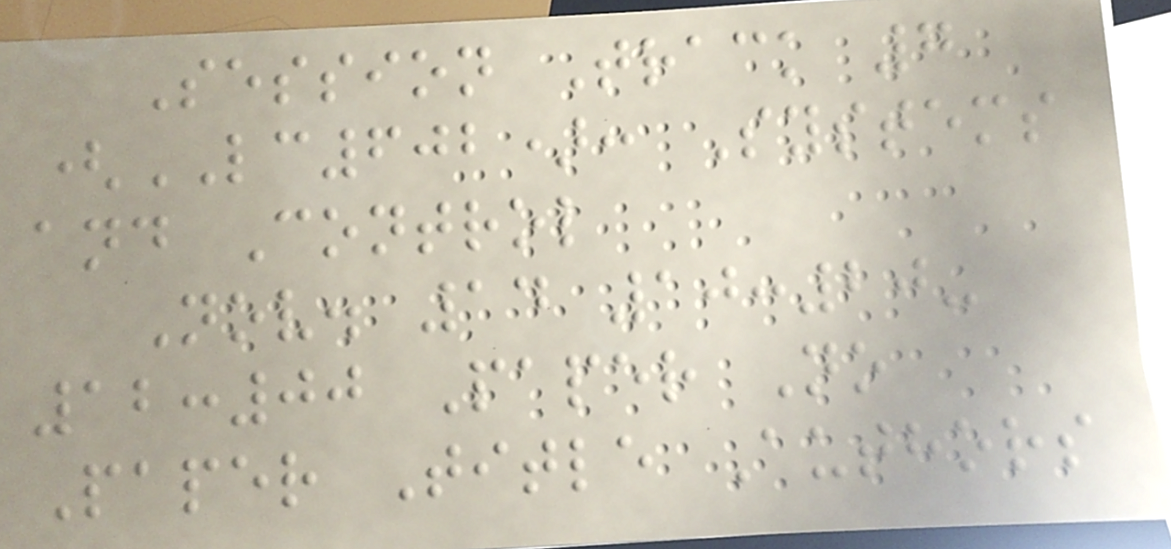Session Track 7
(LC602): Systems
and Control
Nov. 14 10:20-
12:00 Paper No
Paper Title Authors
